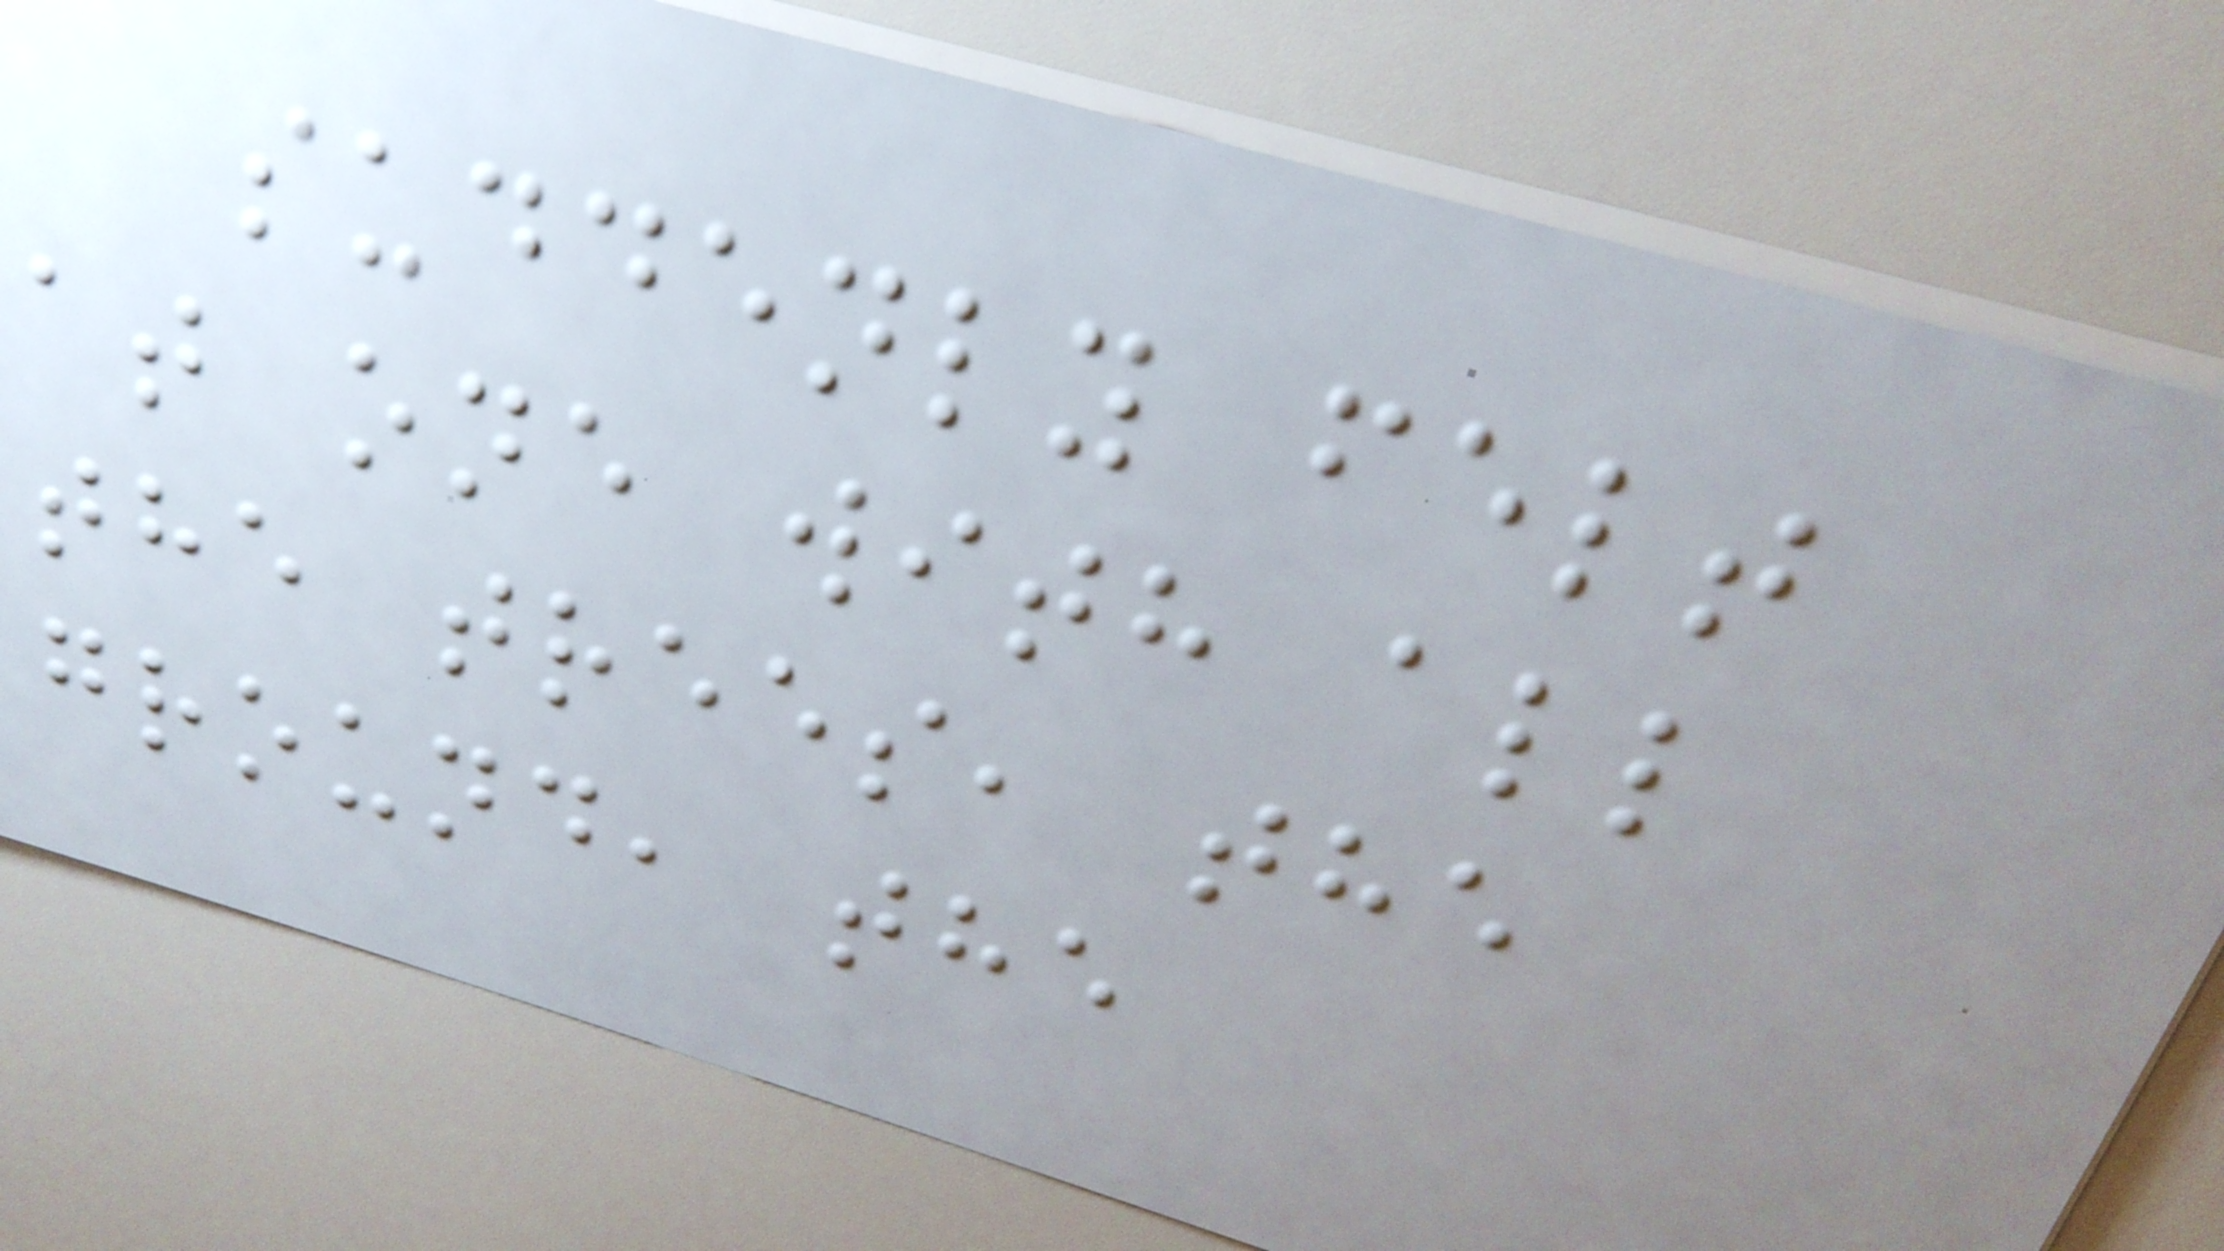suddenly felt
at one with all
the trees, the
ground, the
